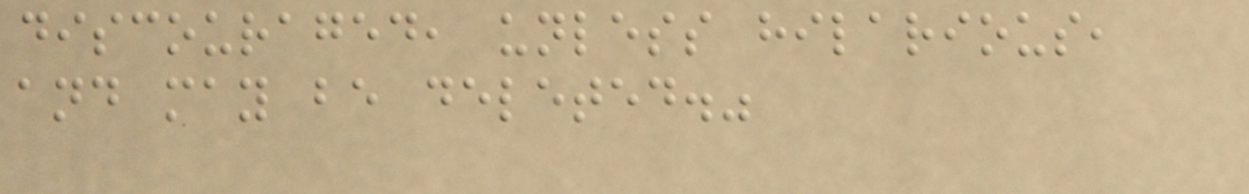discouraged, unless hilarious,
and may be deleted."
